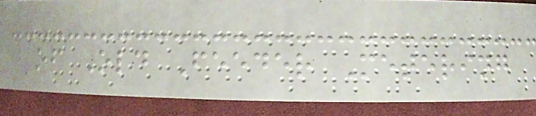of Old Feeder Metering
